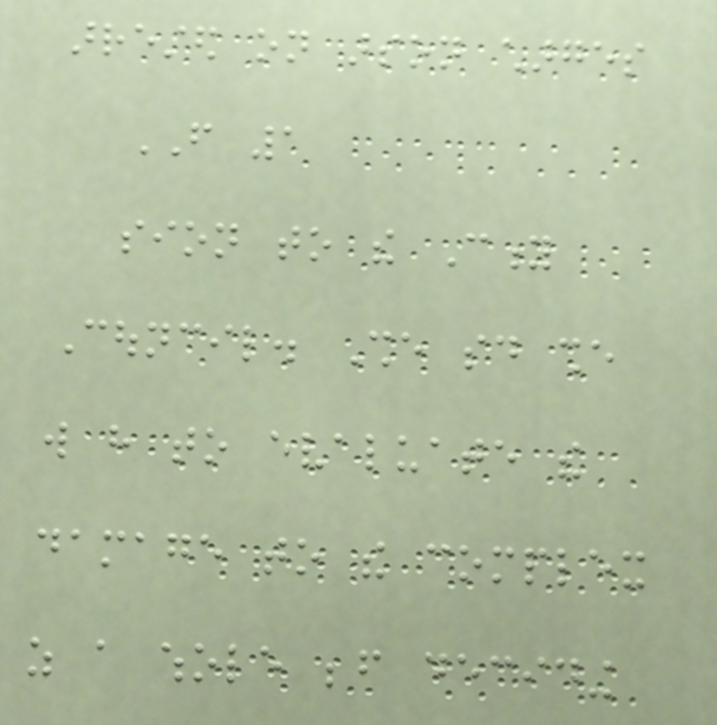arrested on arson charges
FROM 1
sion to the City
Council. She said she
will have to evaluate the
damage to the complex
as a whole before deciding
